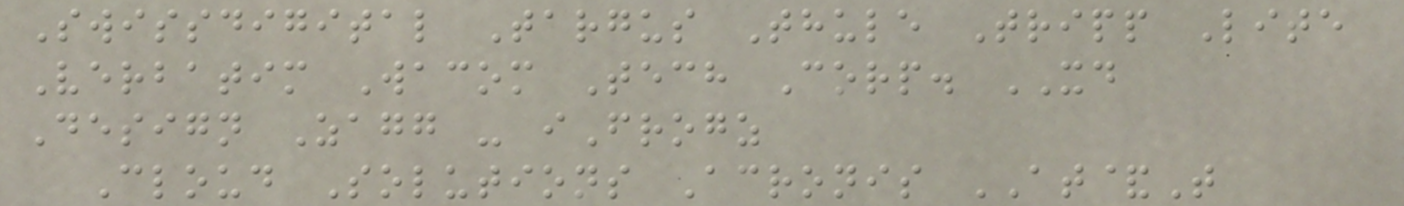Swissdigital Targus Thule Tripp Lite
Verbatim Wacom Tech Corp. XD
Design Zagg - iFrogz
Cloud Solutions Acronis AT&T
